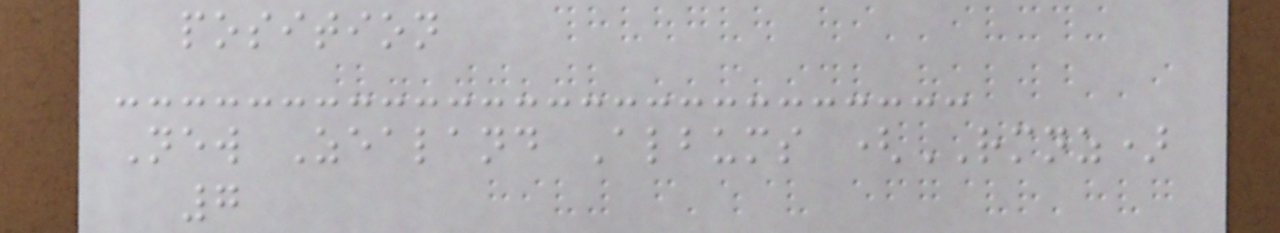position
New Zealand Albums (RMNZ)
7
